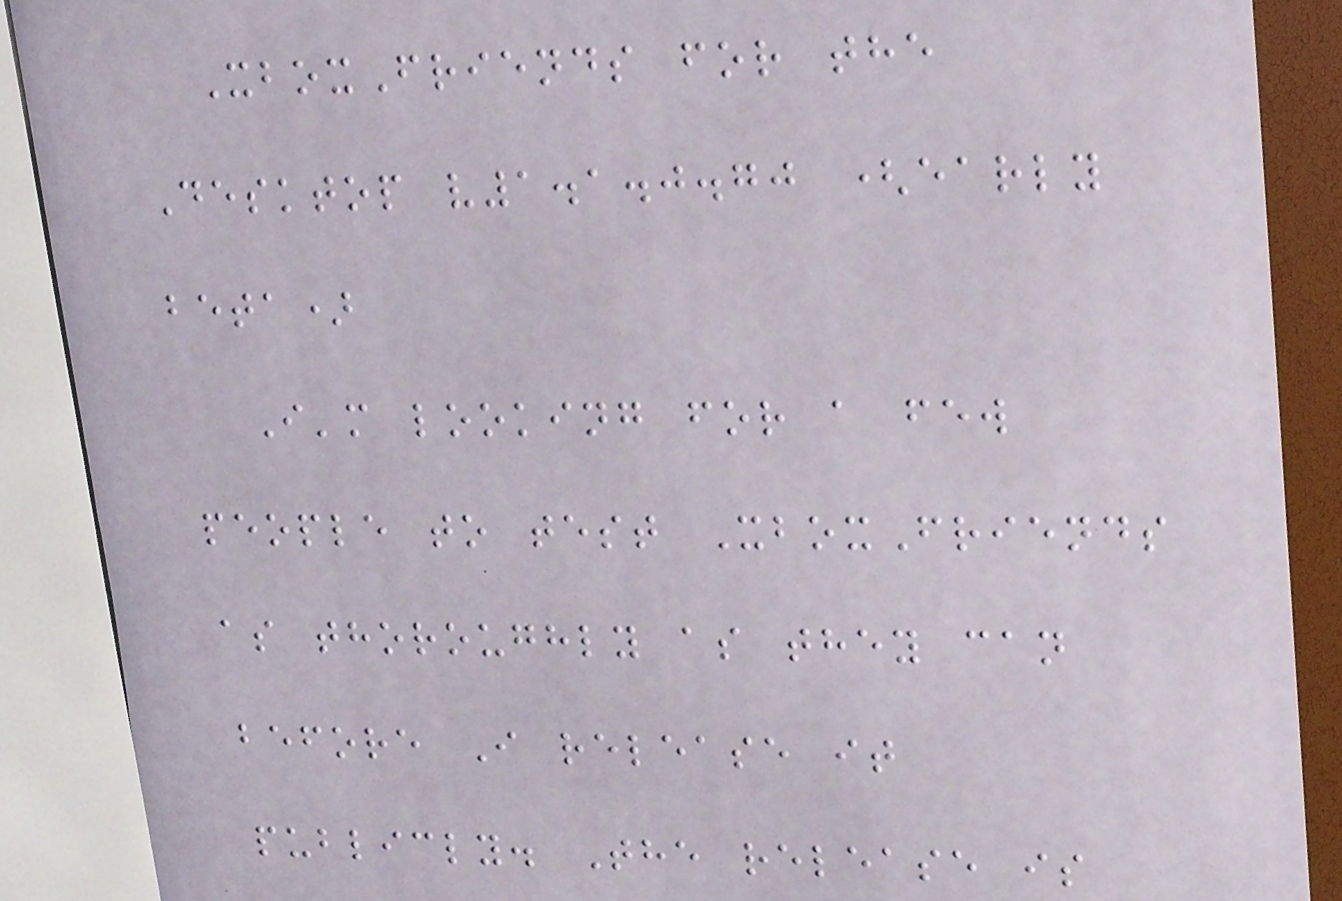XboxFriends for the
Desktop v1.1.0.70 (early
beta)
I'm looking for a few
people to test XboxFriends
as thoroughly as they can
before I release it
publicly. The release is
